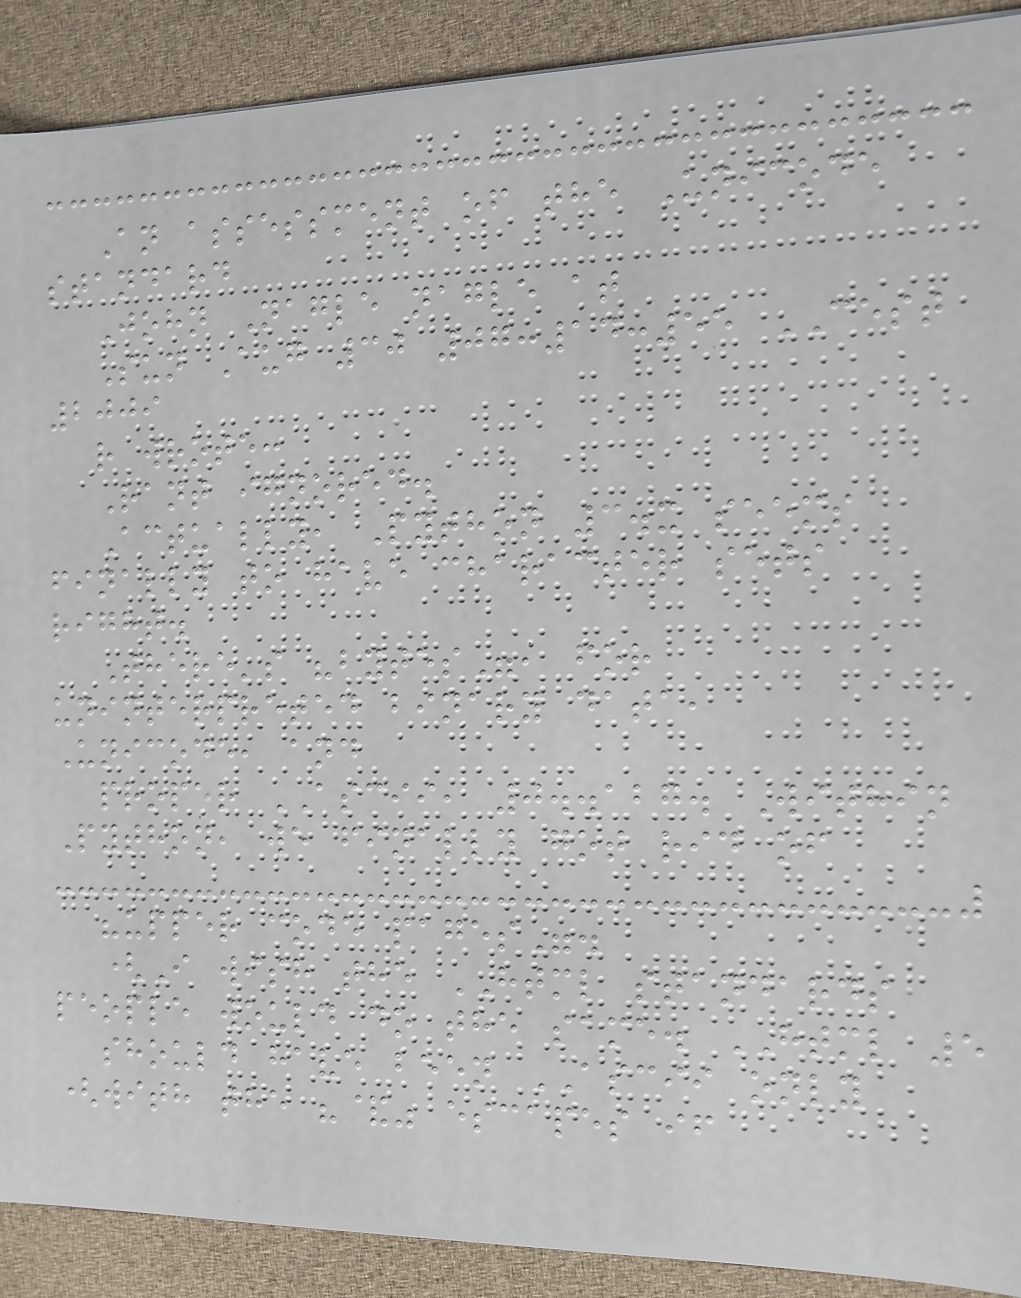An assessment of the Unicode
standard
John Nagle nagle at
Sun Aug 30 07:14:55 CEST
2009
r wrote:
Rant ignored.
Actually, Python 3.x seems
finally to have character sets
right.
There's "bytes", for
uninterpreted binary data,
Unicode, and
proper ASCII, 0..127. Within
Python, we finally got rid of
"upper code pages".
(I wish the HTML standards
people would do the same. HTML 5
should have been ASCII only
(with the "&" escapes if
